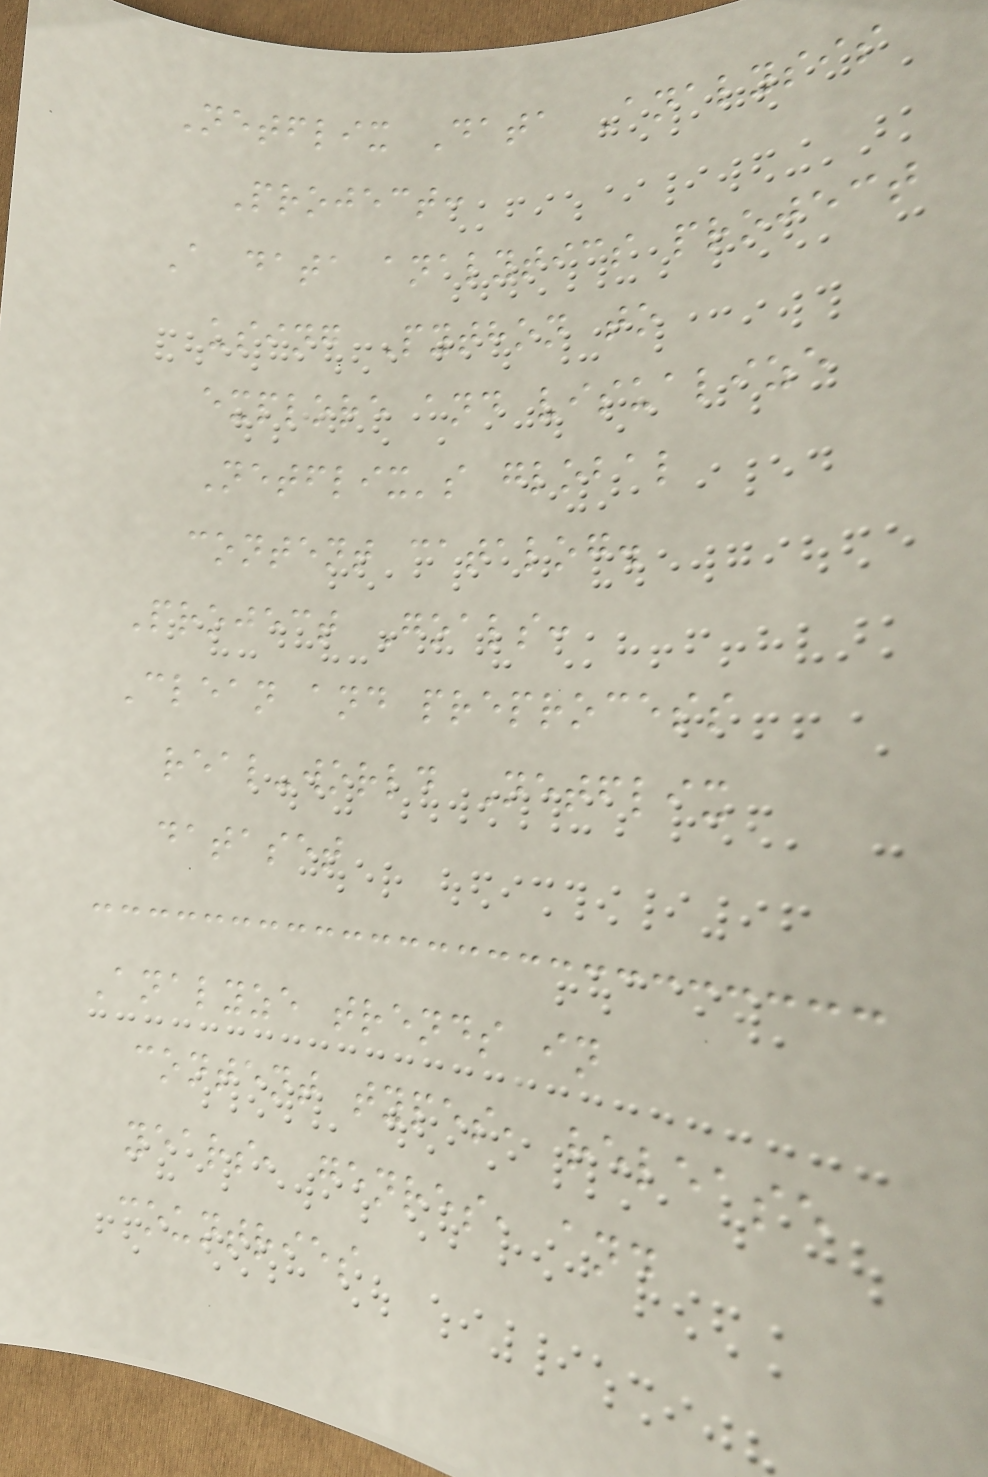Netflix Data Analysis
Project:
A data analytics project
using Python to
explore and visualize
Netflix's global
content catalog.
Project Goals:
Clean and preprocess
real-world Netflix
dataset
Analyze trends in
content types, release
years, genres, and
countries
